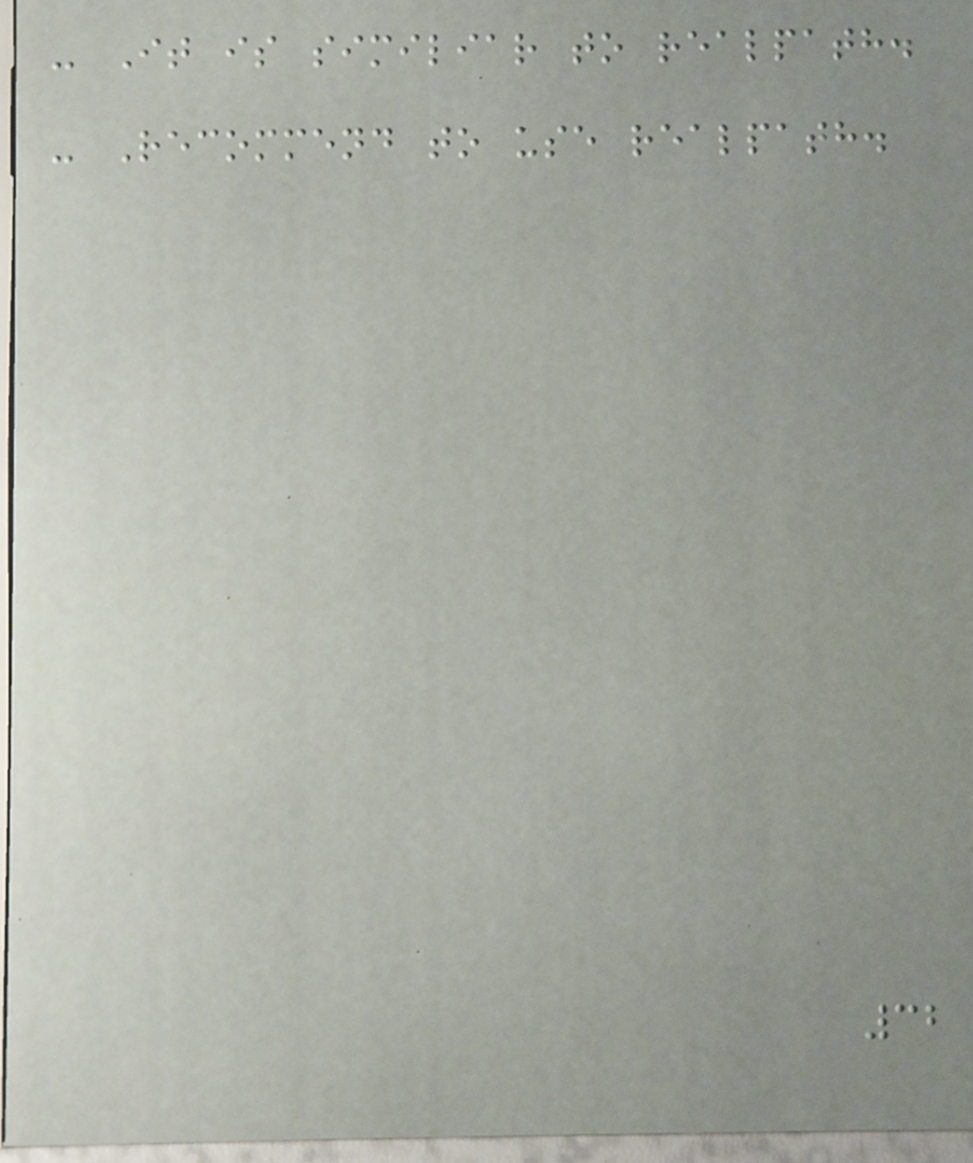- It is similiar to realpath.
- Recommend to use realpath.
32
